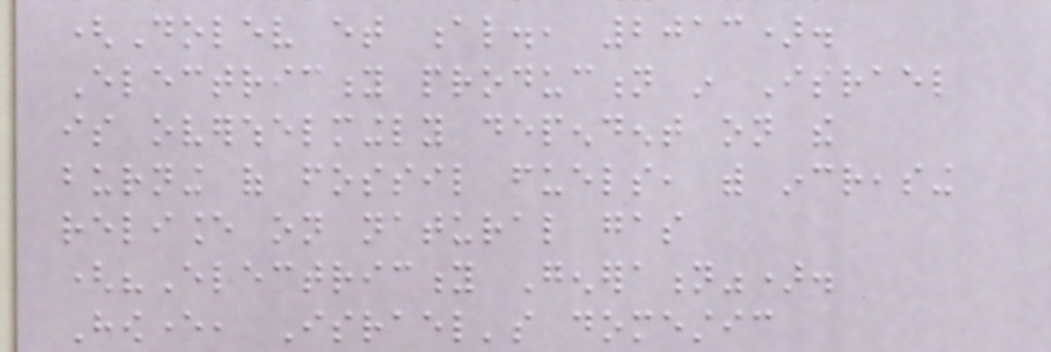(Dolev et al., 2013).
Electricity production in Israel
is overwhelmingly dependent on the
burning of fossil fuels, with increasing
reliance on natural gas
("Electricity Generation").
However, Israel's domestic
